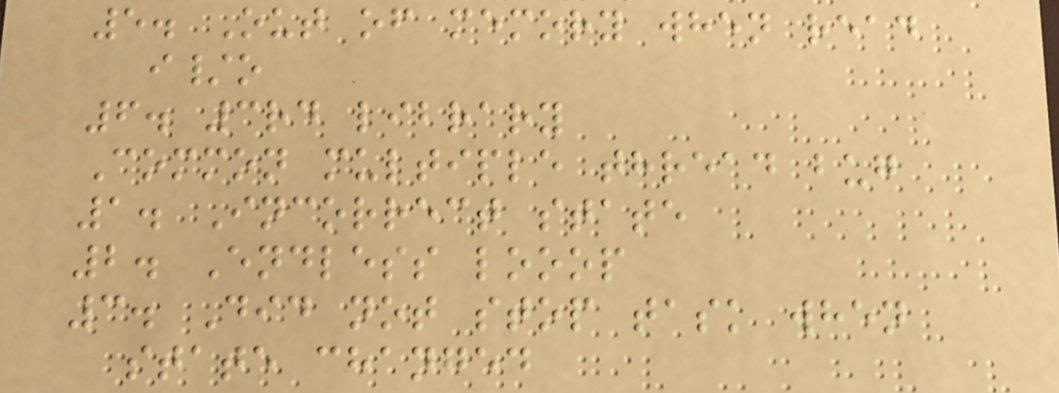5. Out of memory when read
i/o
6. 3rd library
Common multiple thread bug
1. Incorrect state
2. Endless looop
3. Did not stop task when
state changed
